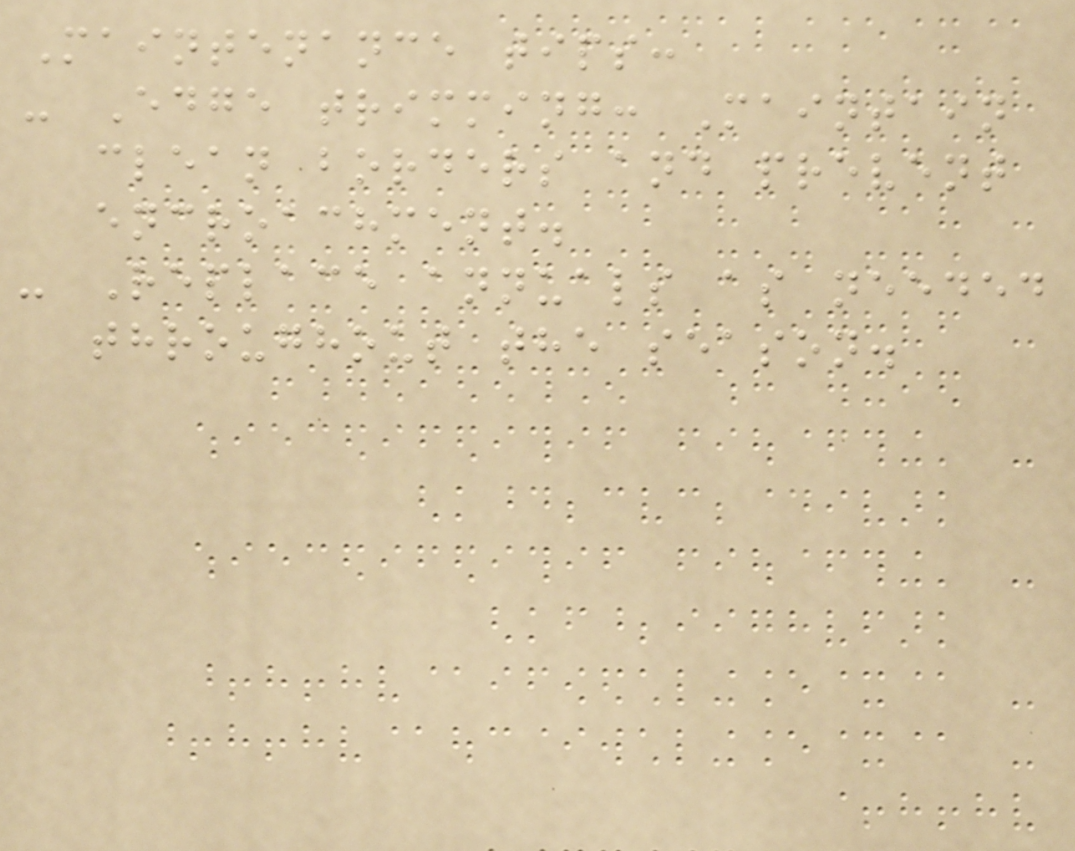Maintenance tips:
- Edge trimming: Maintain
clean borders and prevent
encroachment.
- Replace annuals as needed
throughout the season.
